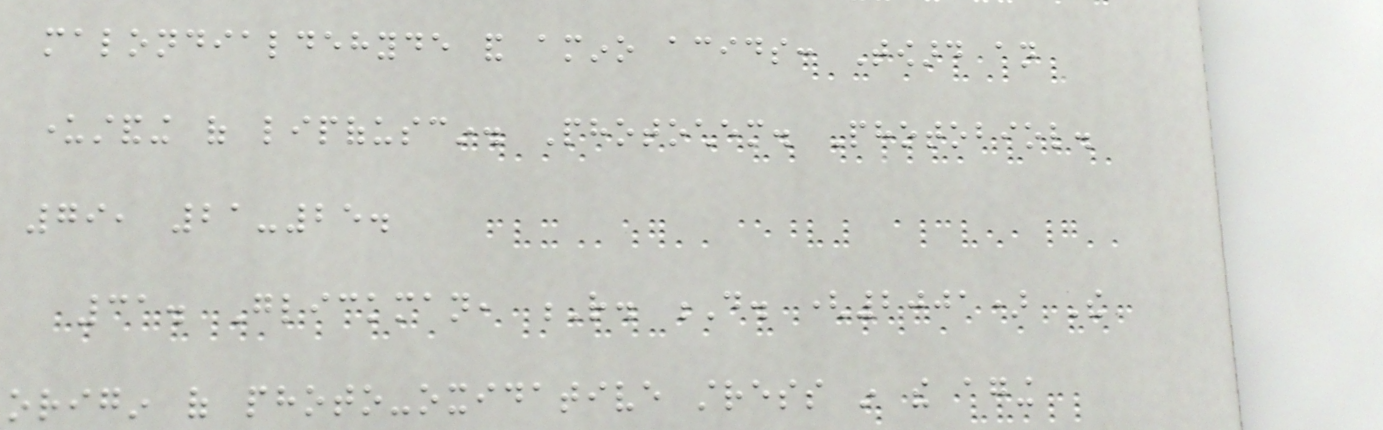malondialdehyde and amino acids: Toward an
understanding of lipofuscin. Photochem. Photobiol.
79, 21-25.
31. Glickman, R. D. (2001) The
origin of photo-oxidative stress in the aging
